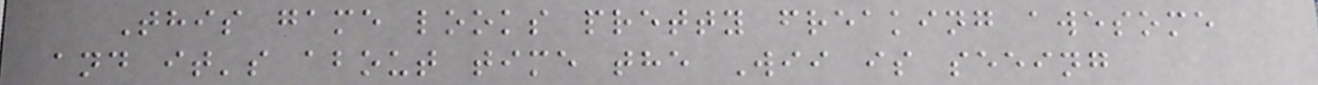This game looks pretty freaking awesome
and it's about time the Wii is seeing
